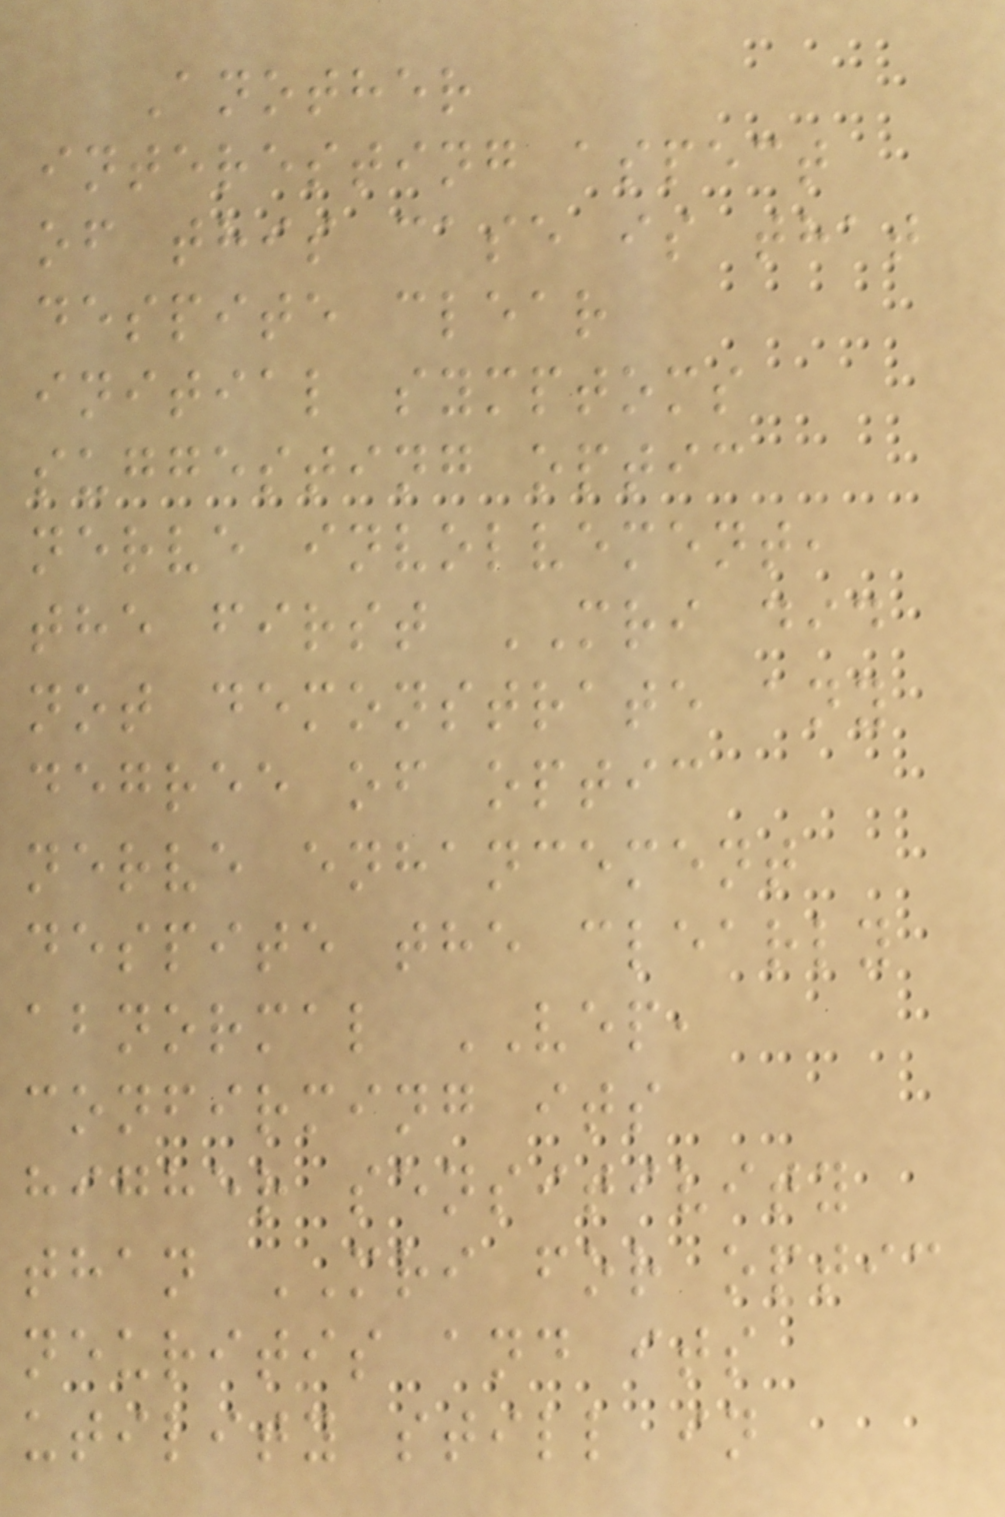Another
interesting aspect
of this case is that
despite clear
initial symptoms
suggesting optic
nerve involvement,
the first MRI did
not demonstrate any
degree of optic
nerve enhancement
despite the clearly
abnormal VEP,
confirming its
higher sensitivity
than MRI for optic
neuritis and its
utility still in
